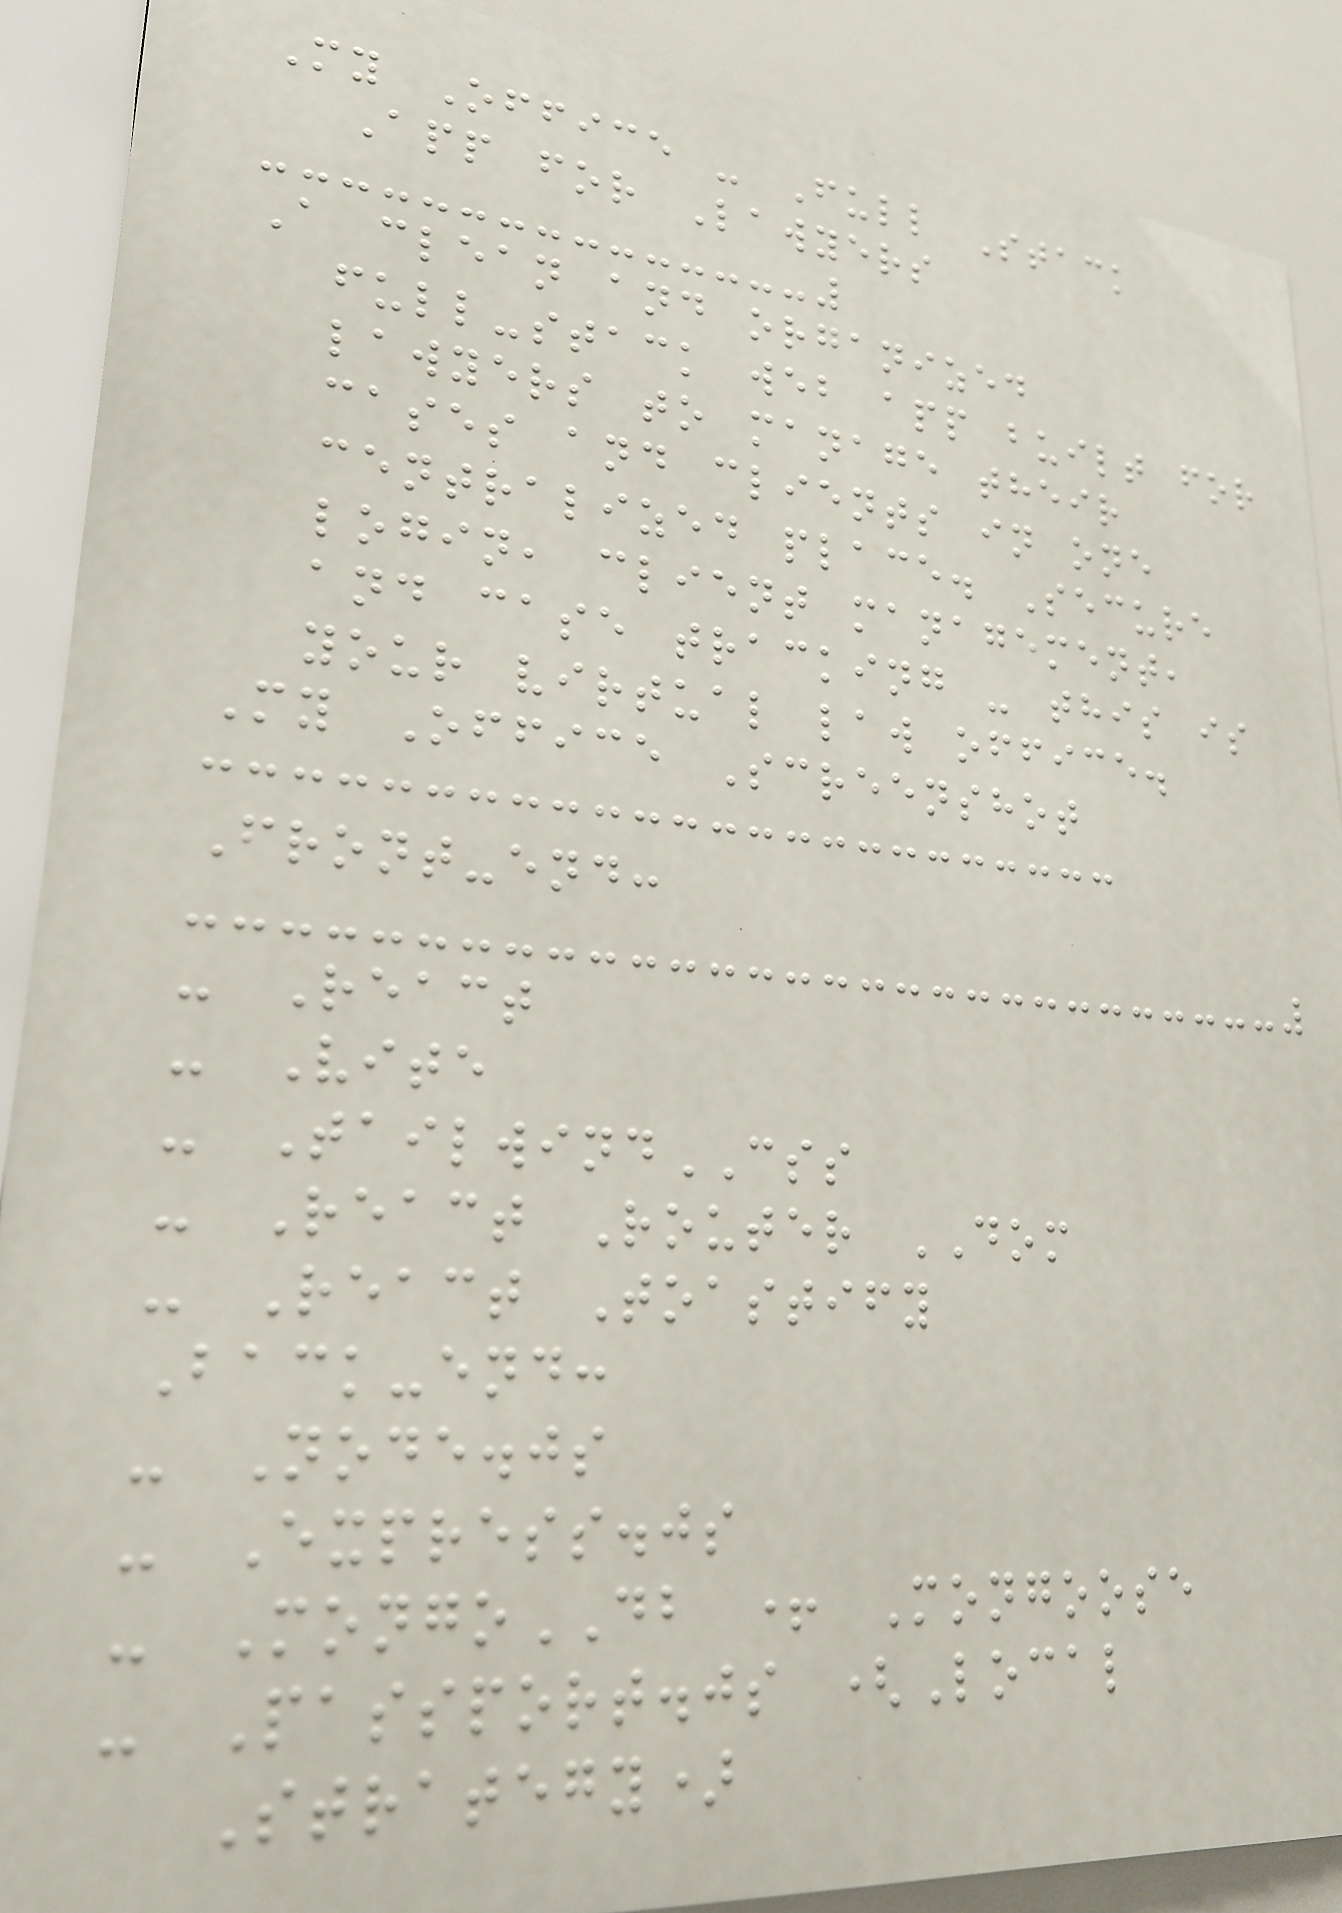My Office - Full Stack
App for Lawyers
A clean and organized
full-stack web app built for
lawyers to manage their
cases and clients in one
centralized place. Secure
login, client management,
and case tracking - this is
your virtual law office.
My Office Screenshot
Front-end:
- React
- Vite
- TailwindCSS
- React Router DOM
- React Toastify
Back-end:
- Node.js
- Express.js
- MongoDB + Mongoose
- Passport.js (Local
Strategy)
